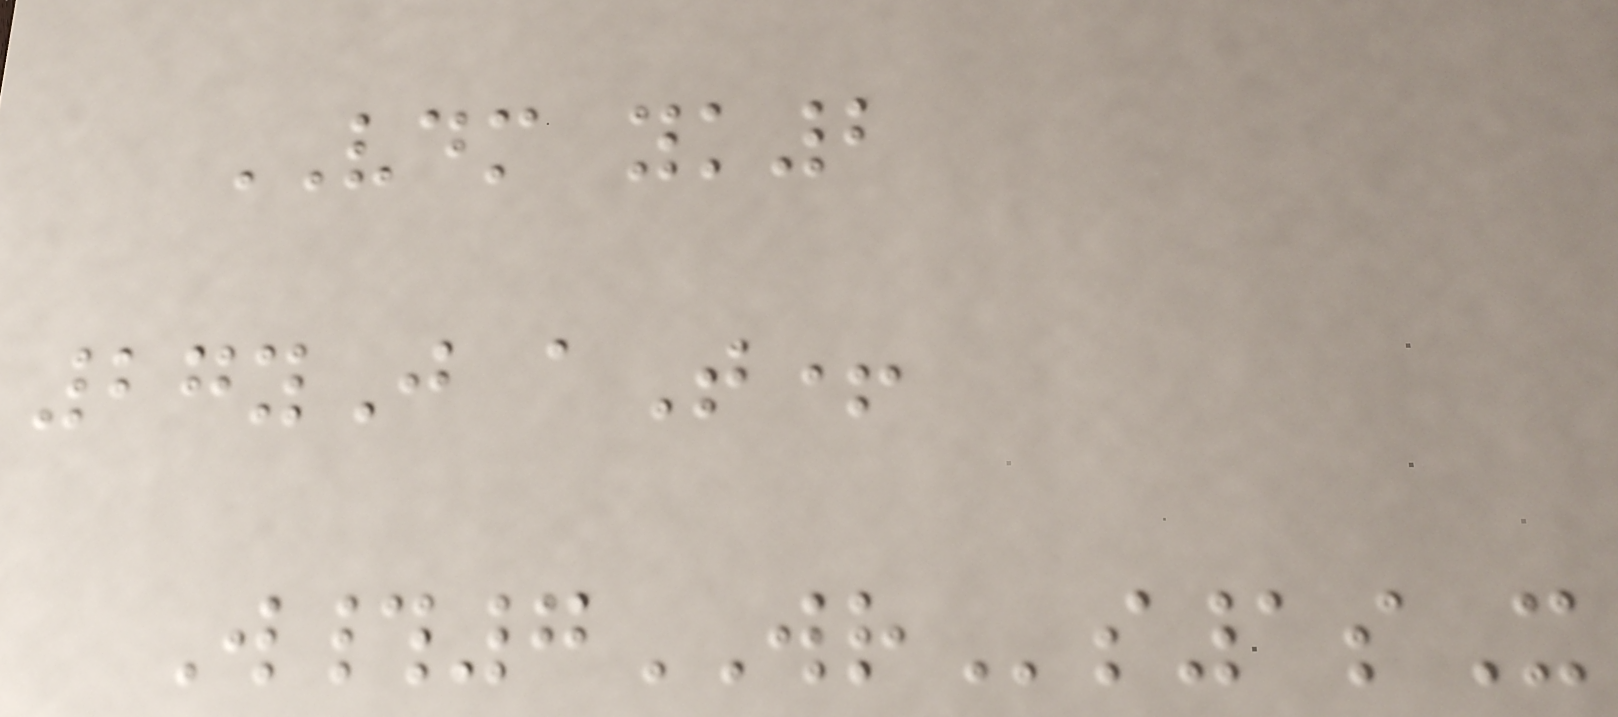VDM yk2
27yJ aT+
W#7WRs1sX
